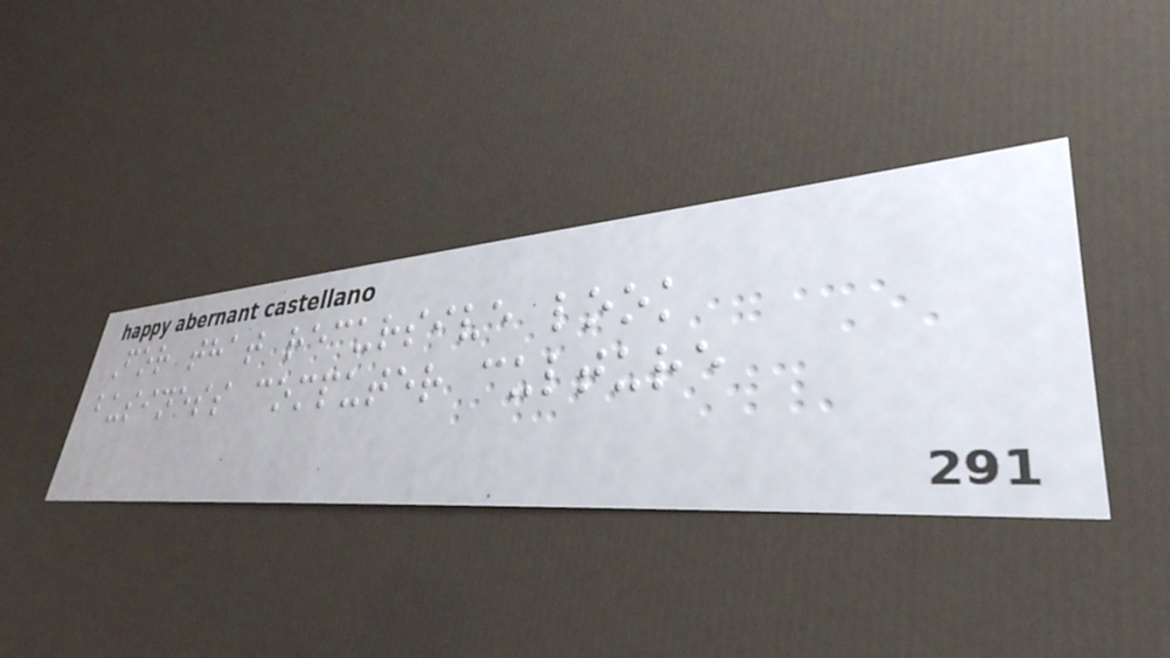For that recursive look
business computer culture
